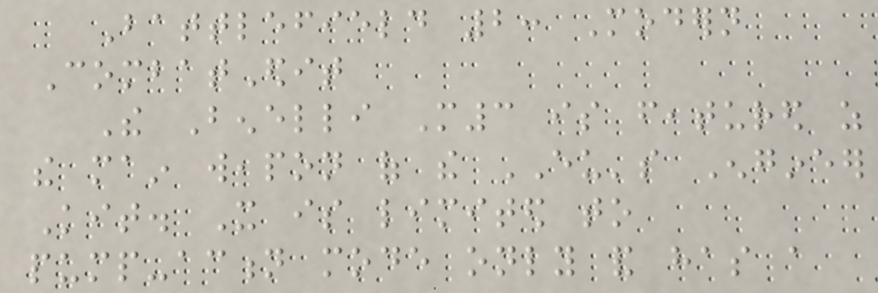Battlefield 2: Modern
CombatEdit
The Benelli M3 is featured as
the main weapon of the EU's Engineer
Kit. It is limited to
pump-action mode only and has a
